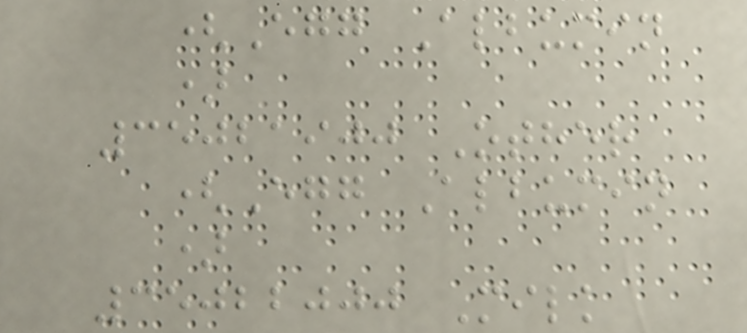(Egg Albumin
)
35021900 Other
(Egg Albumin
)
35022000 Milk
